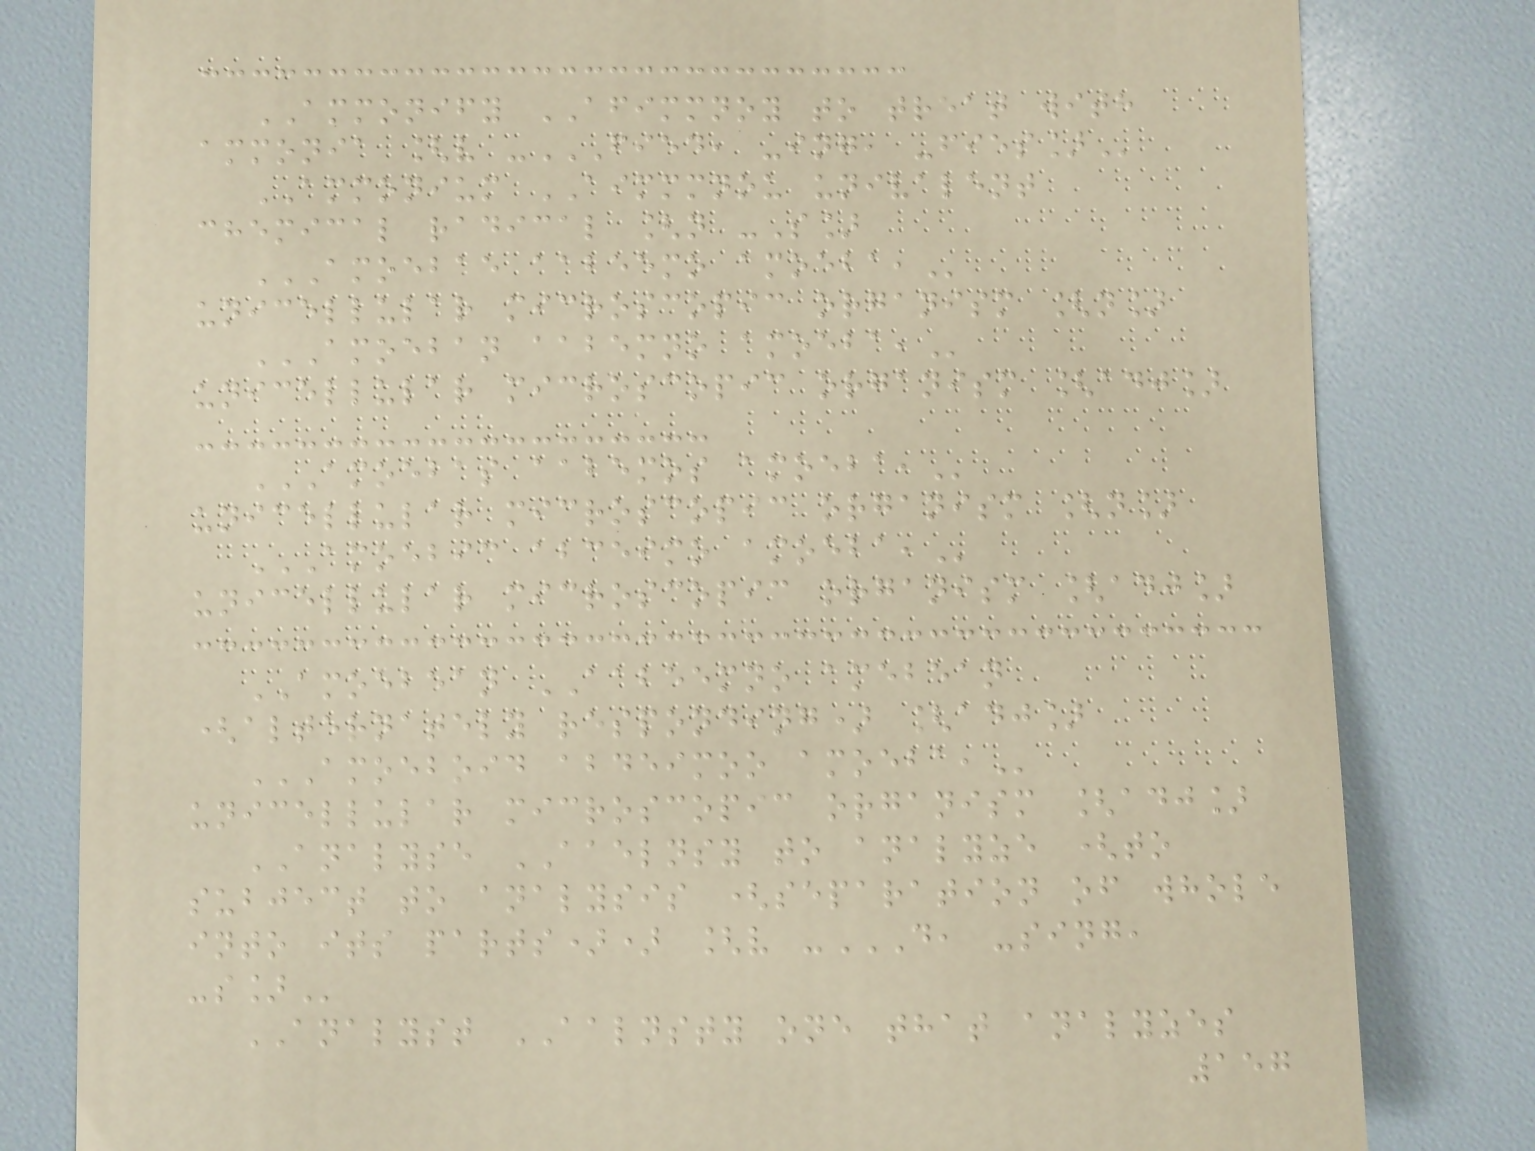AMMONIFY AFIMMNOY to treat with
ammonia [v -FIED, -ING, -FIES]
AMMONIUM AIMMMNOU univalent
chemical radical [n -S]
AMOEBAE AABEEMO AMOEBA,
unicellular microscopic organism [n]
AMOEBAN AABEMNO AMOEBA,
unicellular microscopic organism [adj]
AMOEBAS AABEMOS AMOEBA,
unicellular microscopic organism [n]
AMOEBIC ABCEIMO AMOEBA,
unicellular microscopic organism [adj]
AMOEBEAN AABEEMNO amebean
(alternately responding) [adj]
AMOEBOID ABDEIMOO AMOEBA,
unicellular microscopic organism [adj]
ANALYSE AAELNSY to analyze (to
subject to analysis (separation of whole
into its parts)) [v -D, -SING,
-S]
ANALYST AALNSTY one that analyzes
157
